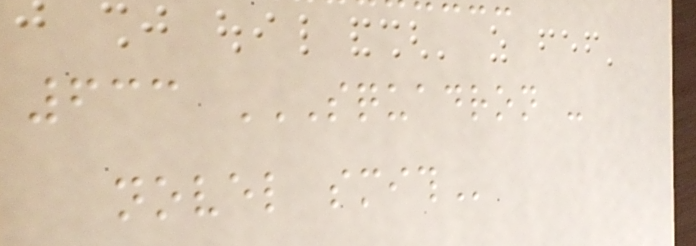633 SQUADRON -
NOVEL SMITH
